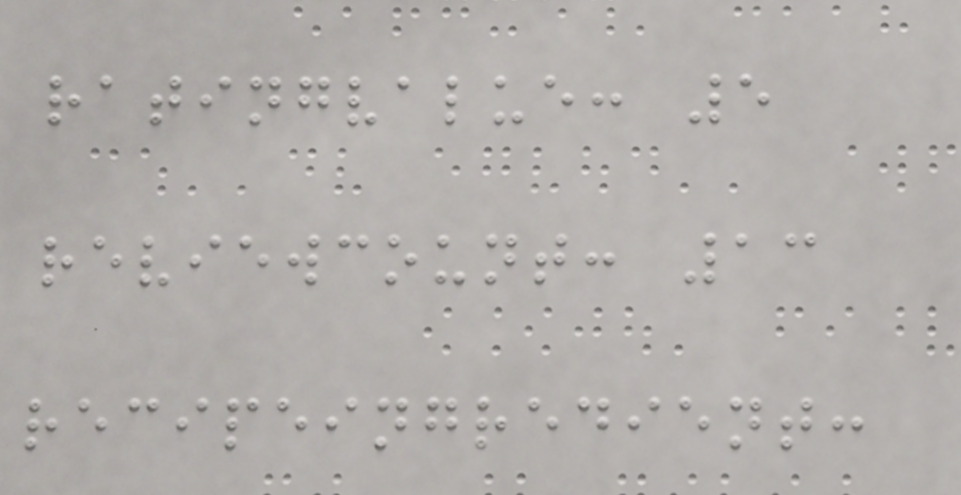ratingvalue: 5
reviewcount: 13
recipeingredient:
